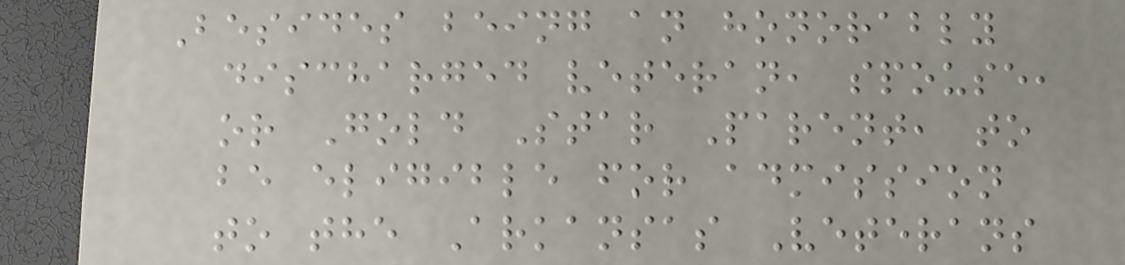Besides being an honorably
discharged veteran, spouse,
or Gold Star Parent, to
be eligible for admission
to the Arkansas Veterans
